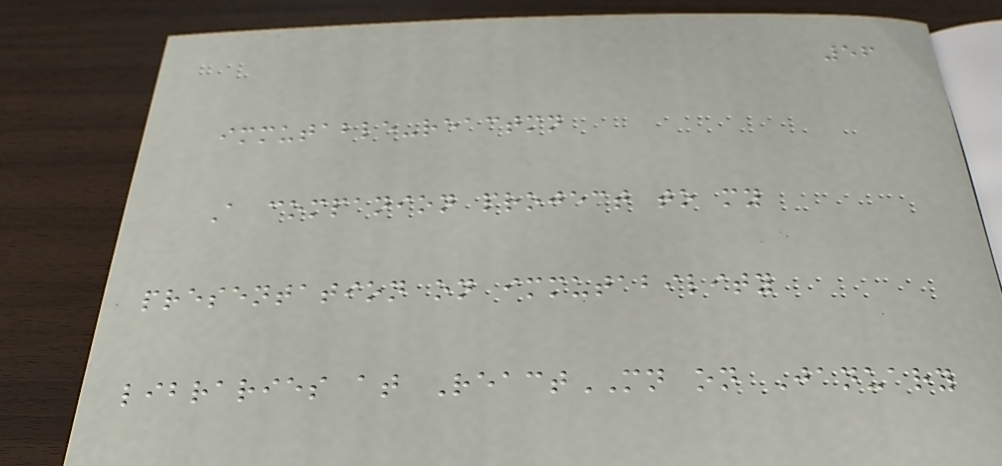56
immutable-reactmn
A companion project to my
presentation on immutability
libraries at ReactMN on January
